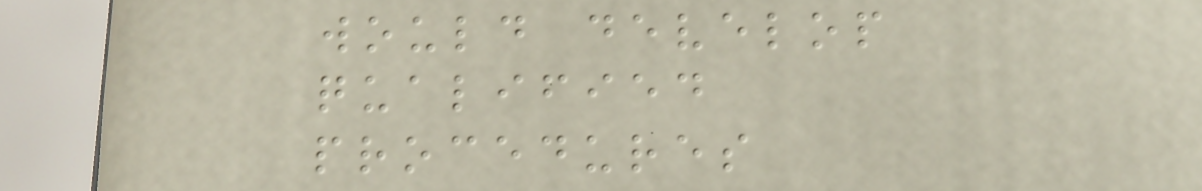would develop
qualified
procedures
